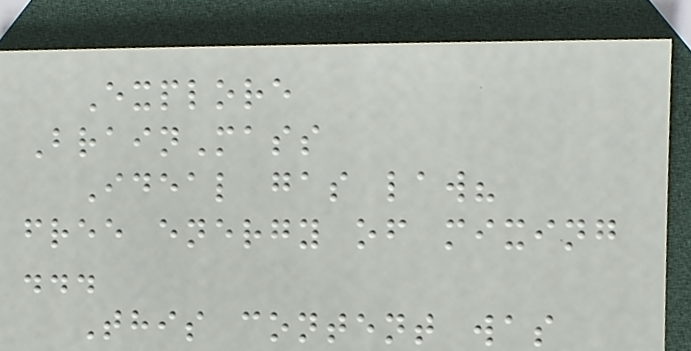Explore
BrainMass
Ideal gas law?
free energy of mixing
...
This content was
